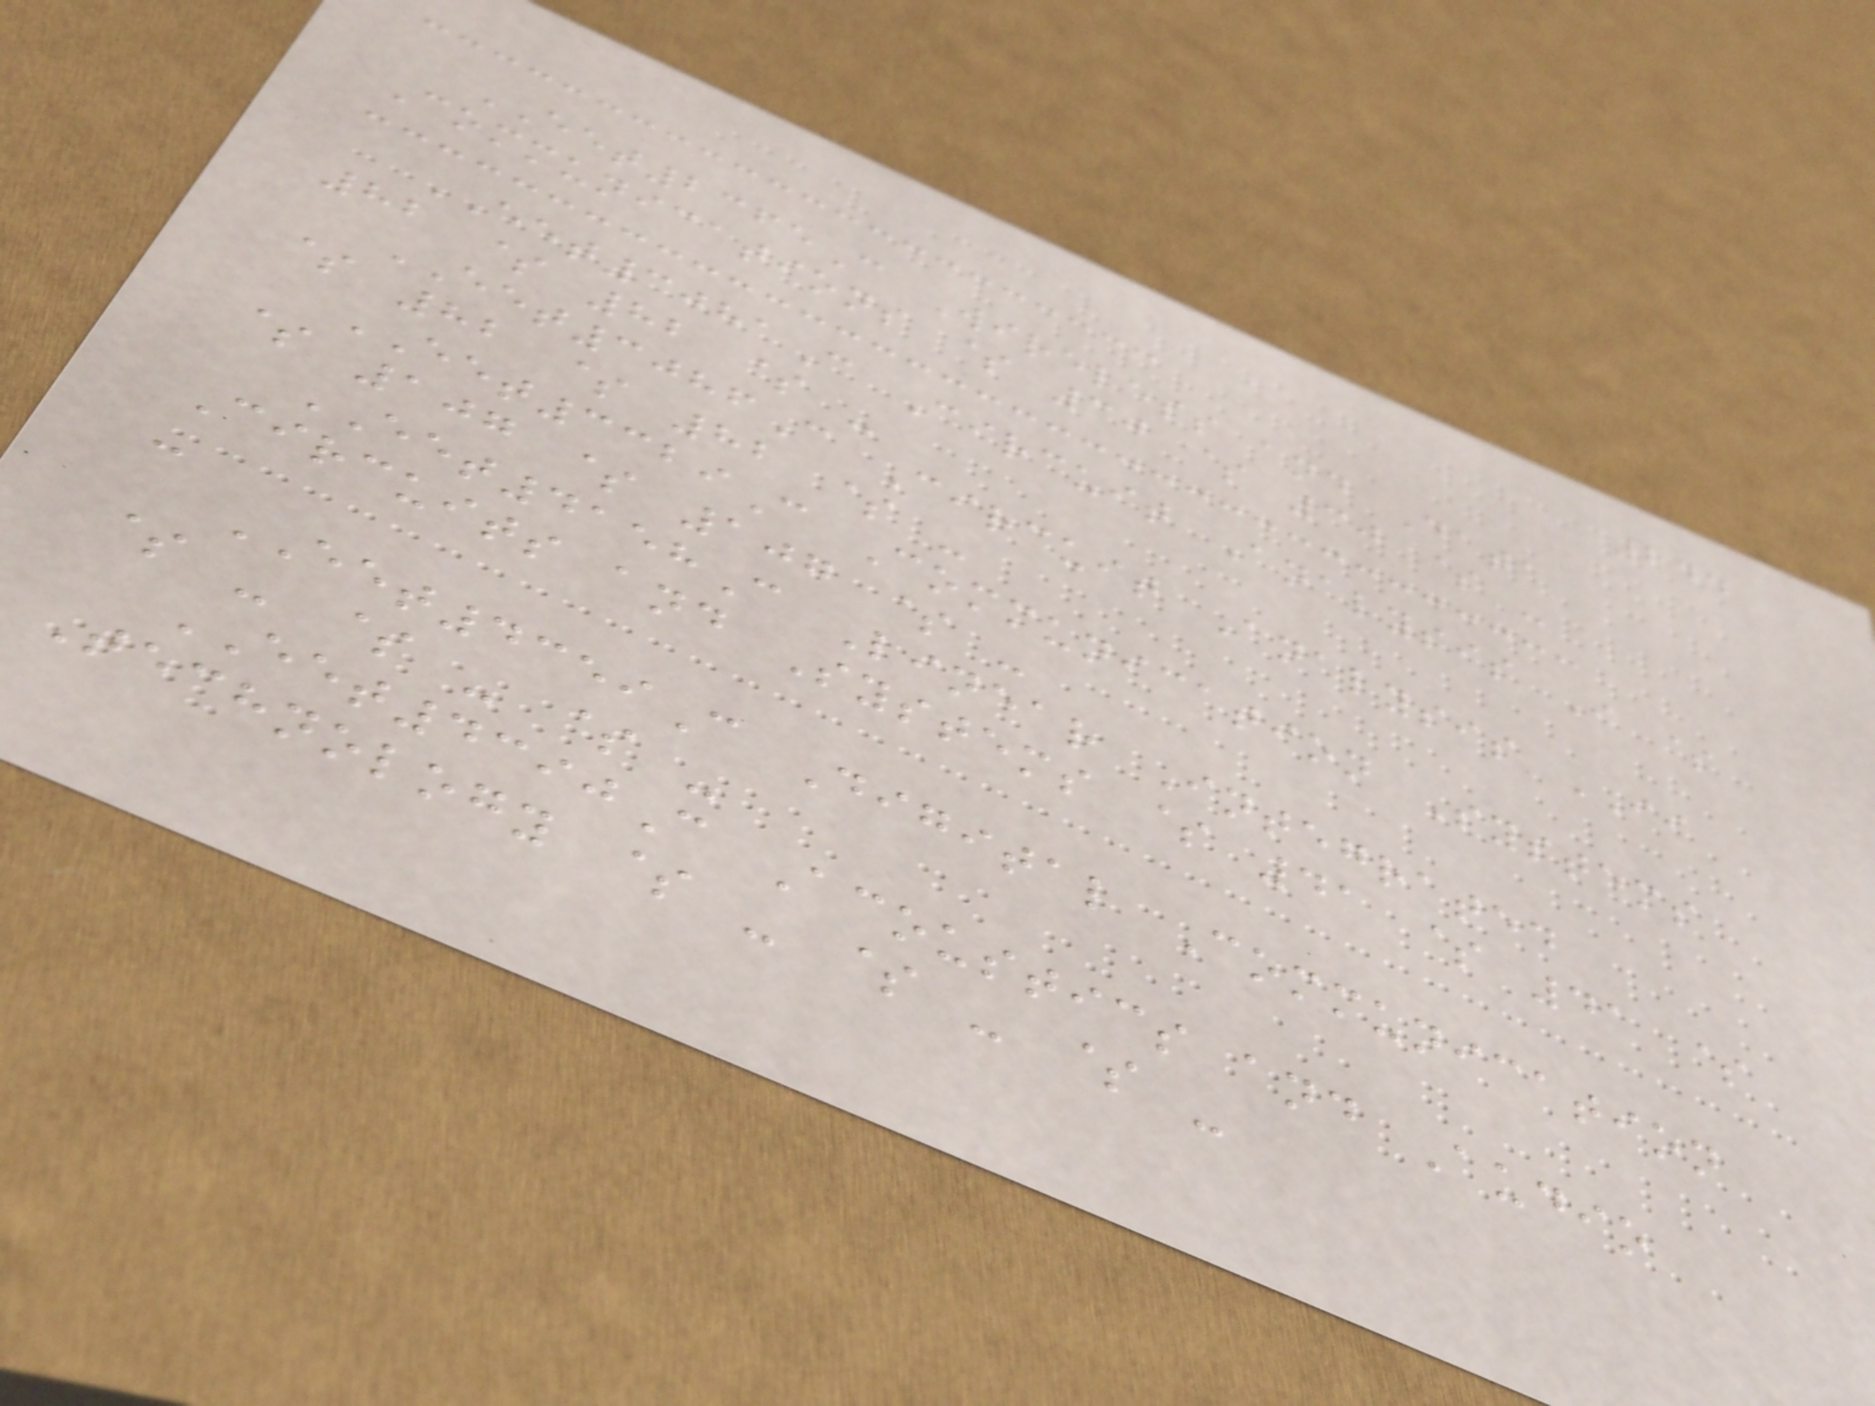244
EET2365C Wireless and Data
Communications $ 30 $ 30 $ -
EET3081C Circuit Analysis I $
82 $ 82 $ -
EET3086C Circuit Analysis II
$ 82 $ 82 $ -
EET3329C Communication Systems
$ 107 $ 107 $ -
EET4158C Linear Integrated
Circuits and Systems $ 41 $ 41 $
-
EET4359C Digital Communication
$ - $ - $ -
EET4390C Acoustics and Audio
Technology $ - $ - $ -
